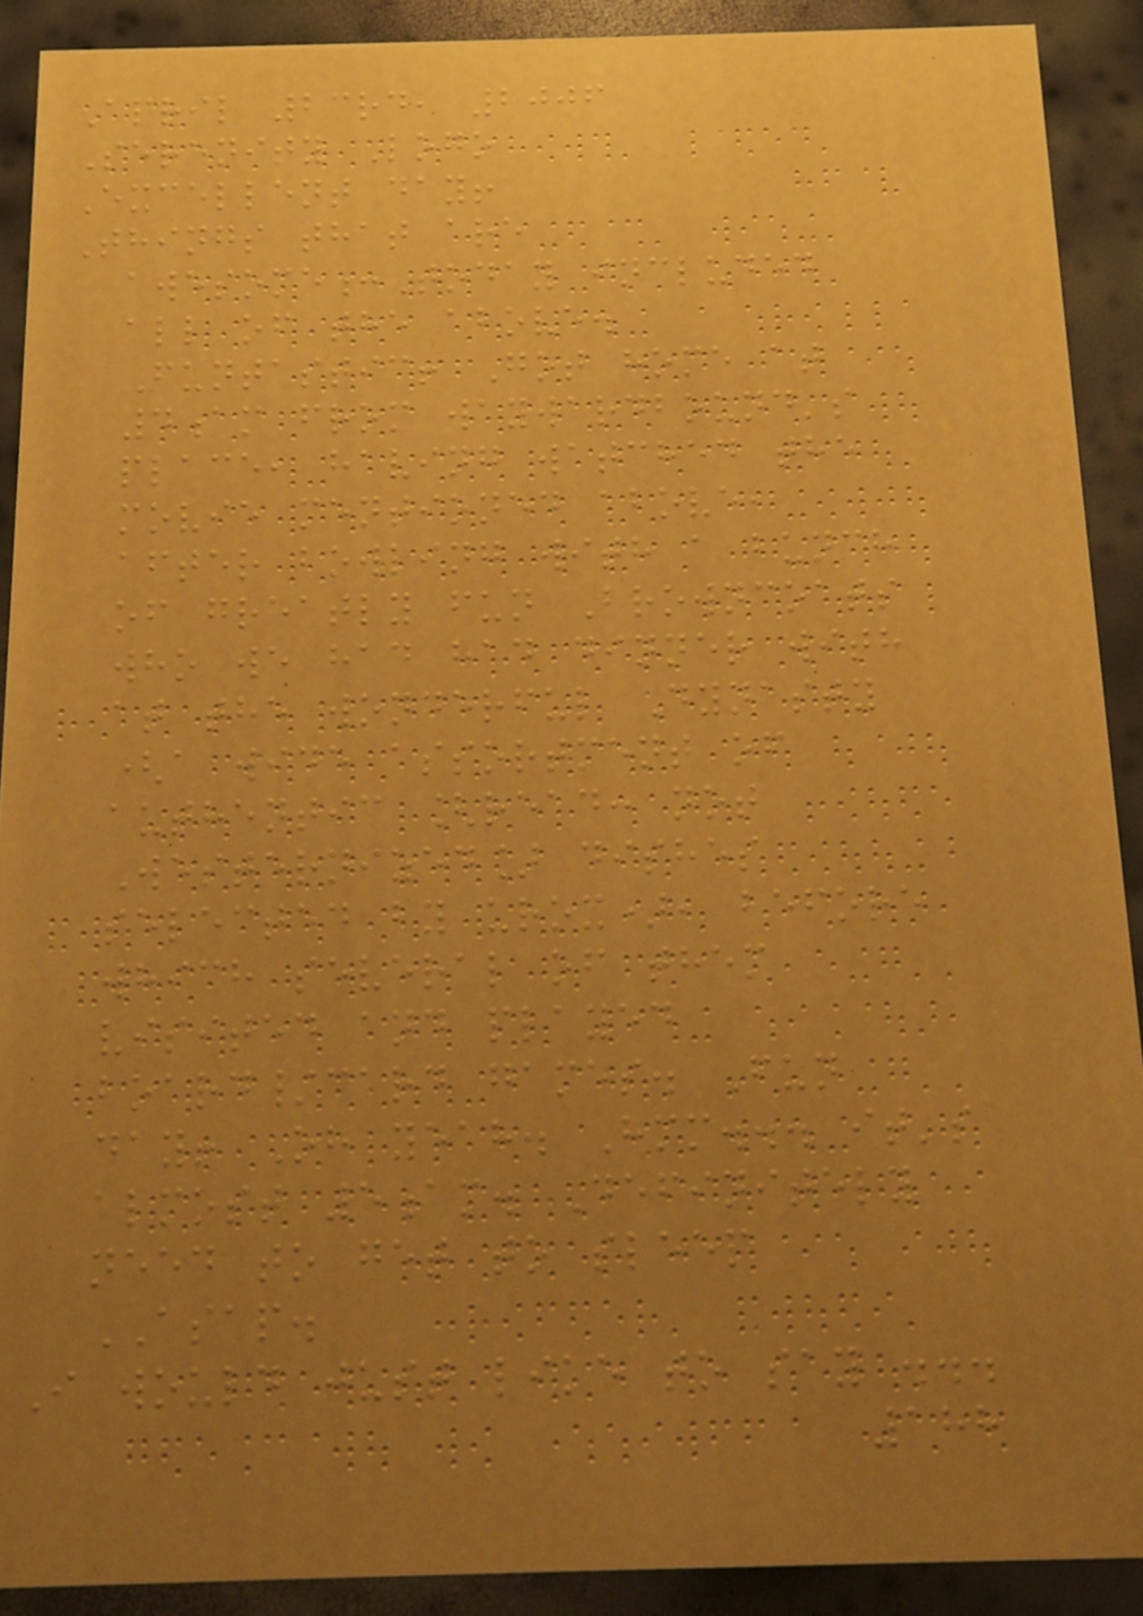April 23rd, 2006
Serenity Logo
Excellent day!
Things that are
awesome:Today included
all of the above.
Funtastic! Got home at
4am from waywardbound's
place, having watched the
movie mentioned above,
after bowling with a bunch
of greatly fun Browncoats
who we had had dinner with
at the wonderful Dynasty
(a wide assortment of
authentic [read: not
Westernized] dishes
selected by urox), before
which several of them
visited and played
board/card games. Fun
day! Oh yeah. Hmm... it's
almost 5am. Definitely
need to get to sleep
ASAP.
I would just like to say ...
188
